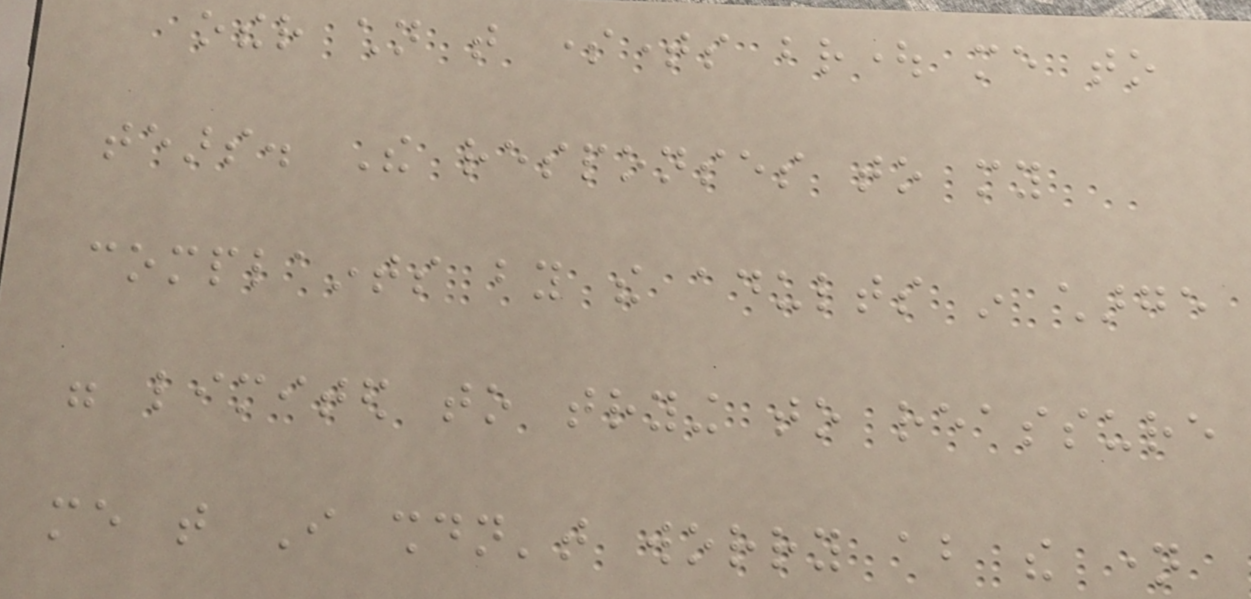other children that sometimes brought me to
tears. The responses to my
complaints by the adults in charge
were limited to trying to reassure
me that I shouldn't worry about the name
